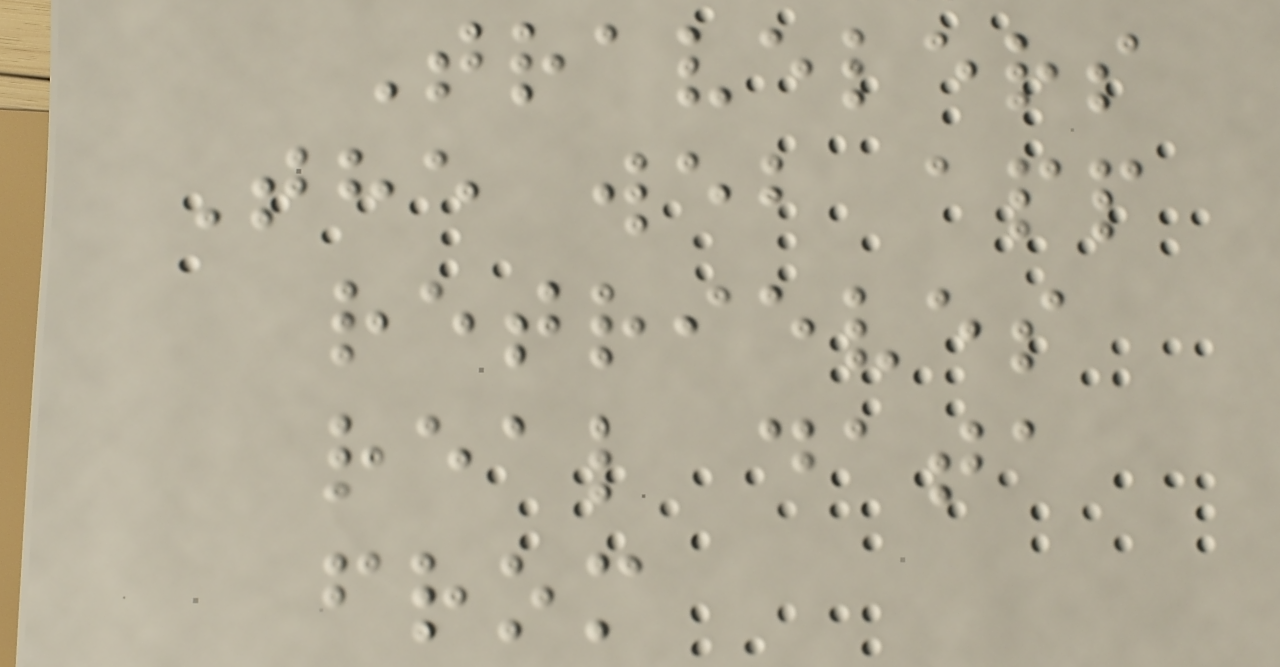Travelers
The web app
retrieves
real data
from
